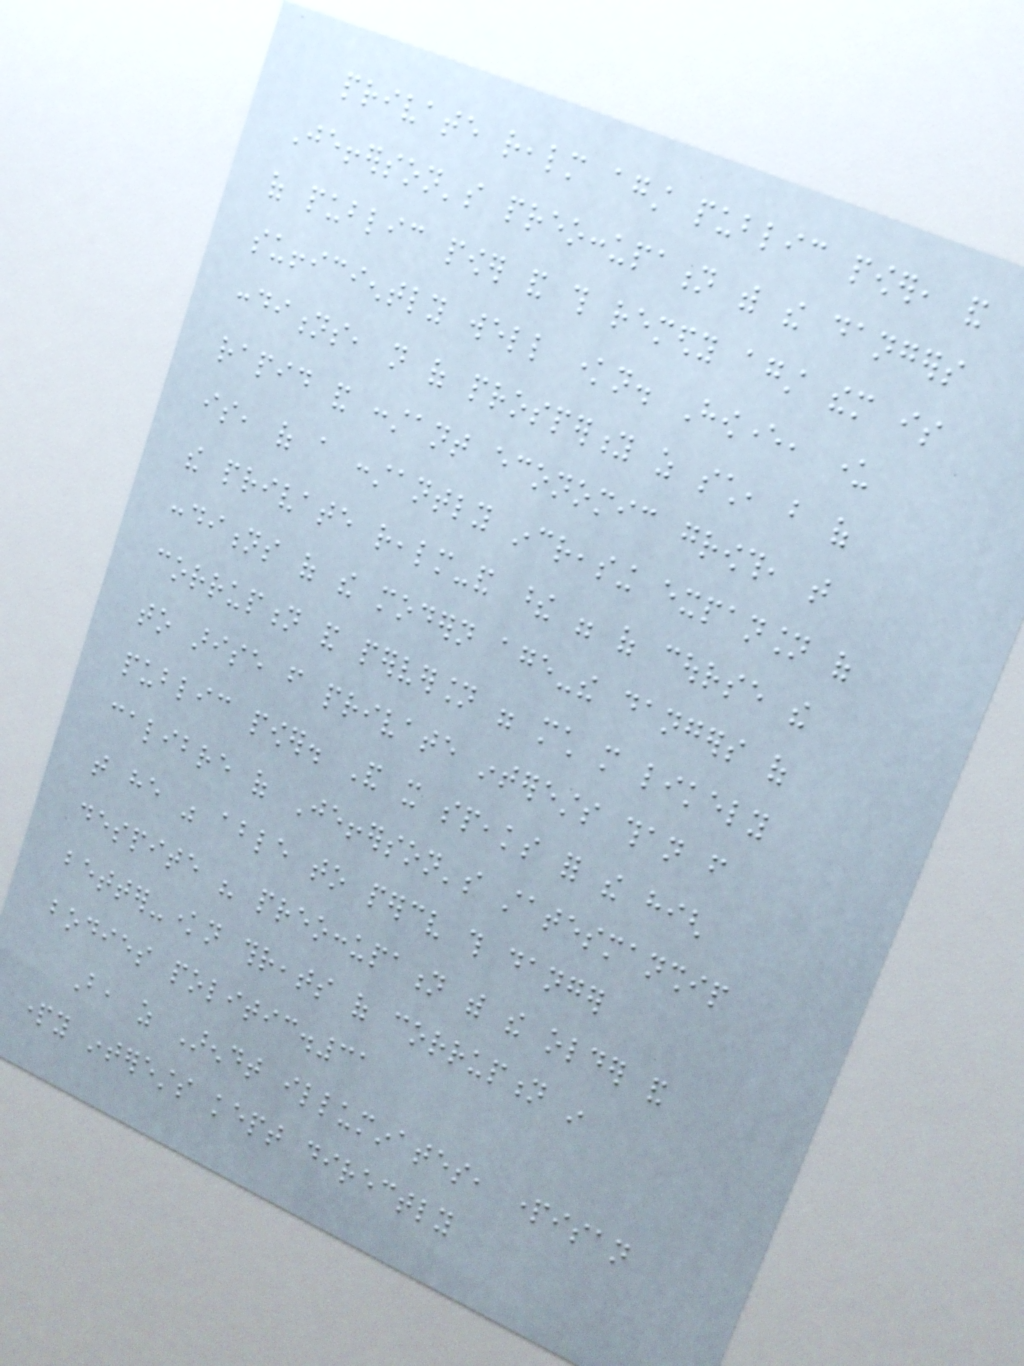private realm against public power, and
Jefferson's preoccupation with the dangers
of public power and this remedy against them is
sufficiently well known. However, under
conditions, not of prosperity as such, but of
rapid and constant economic growth, that
is, of a constantly increasing expansion of
the private realm-and these were of course the
conditions of the modern age-the dangers of
corruption and perversion were much more likely
to arise from private interests than from
public power. And it speaks for the high
calibre of Jefferson's statesmanship
that he was able to perceive this danger
despite his preoccupation with the older and
better-known threats of corruption in
bodies politic.31
But, as Arendt illuminates, partisan
party interests kept directly
